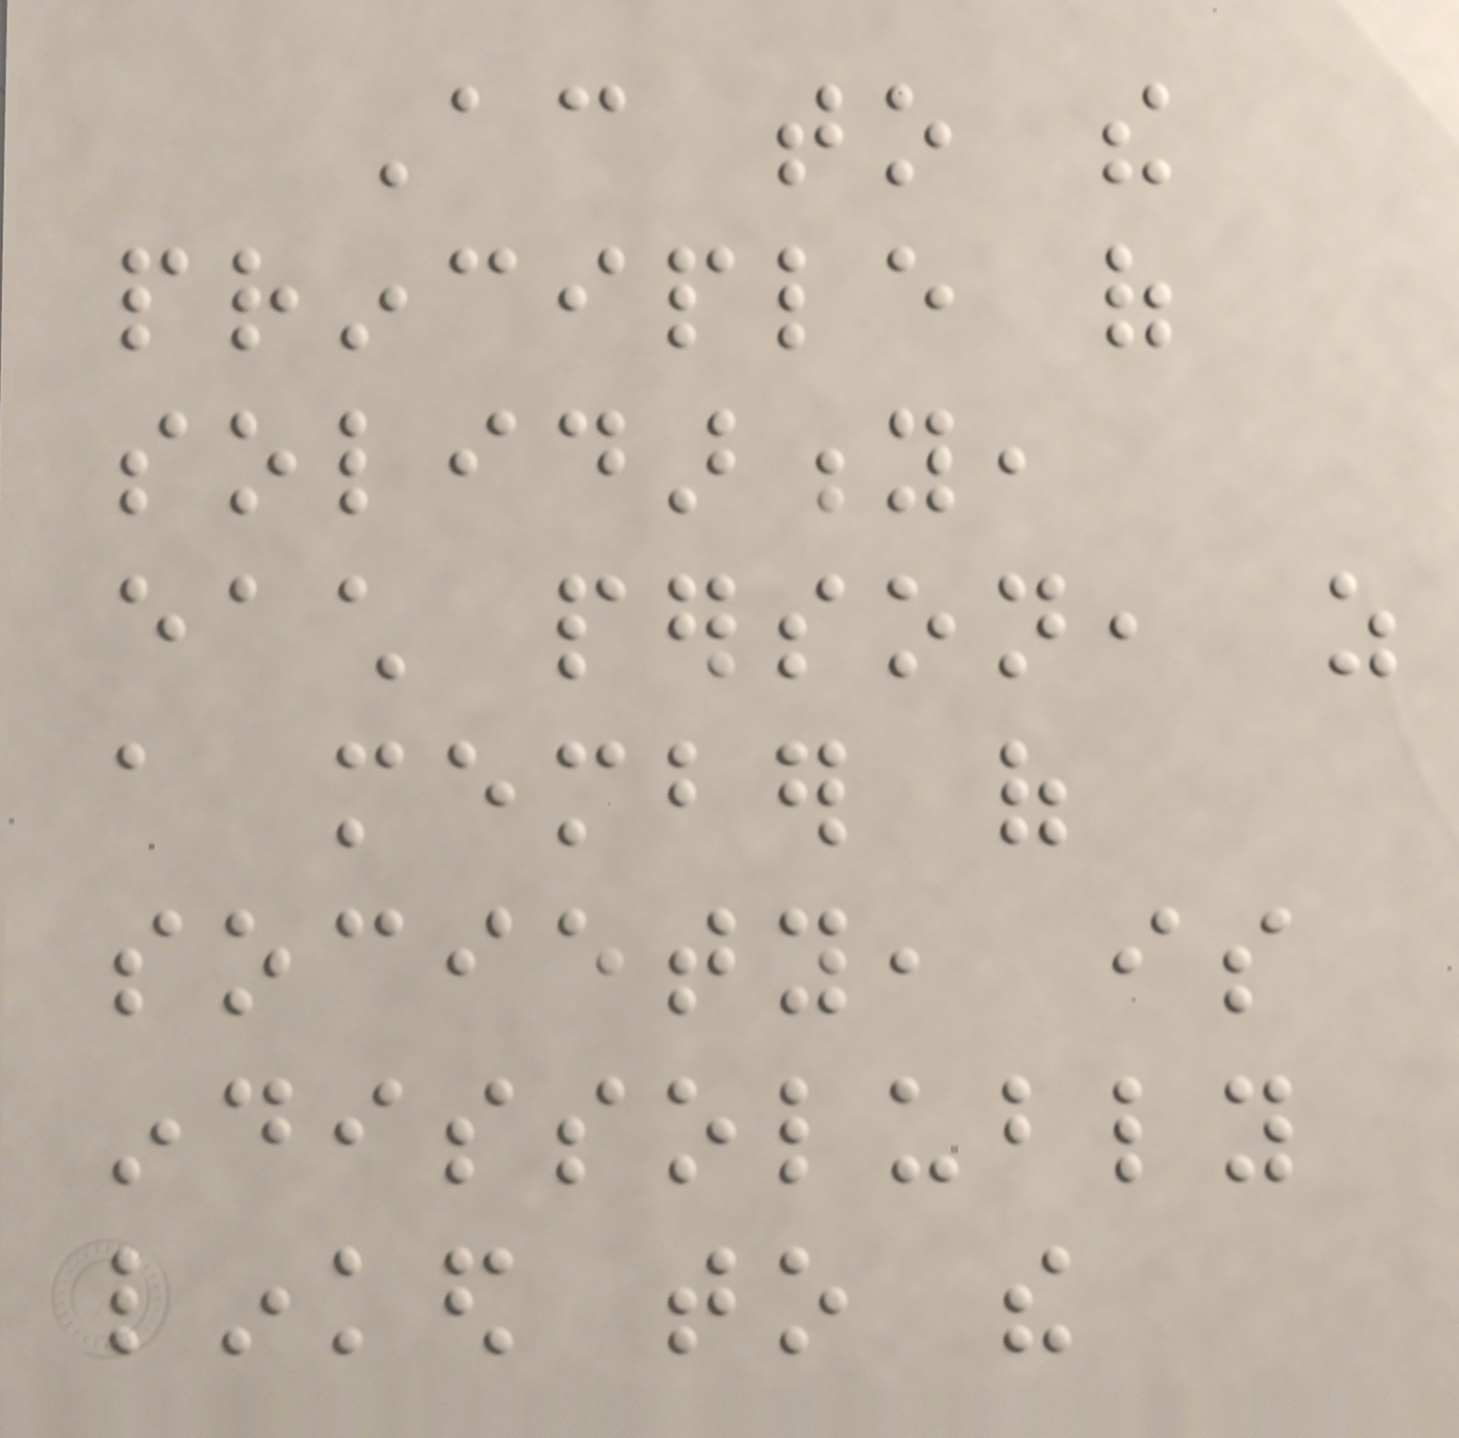According to the
principle of
solidarity,
each person, as
a member of
society, is
indissolubly
linked to the
